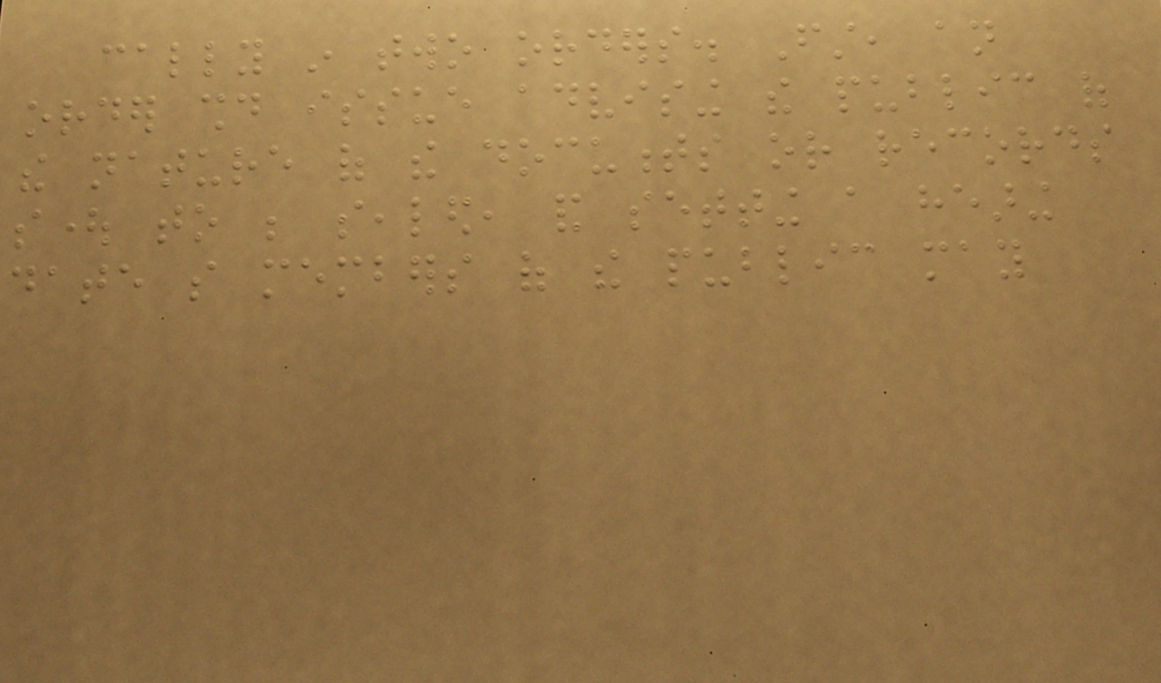cally in two orders. First, an
order should issue advising the public of
the nature of the documents or records
sought to be sealed, and setting a hearing
date so members of the public may
